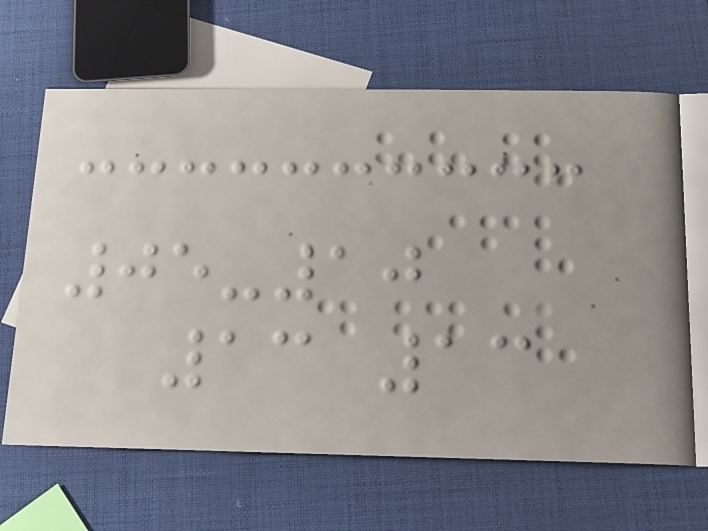05-10
13 13
